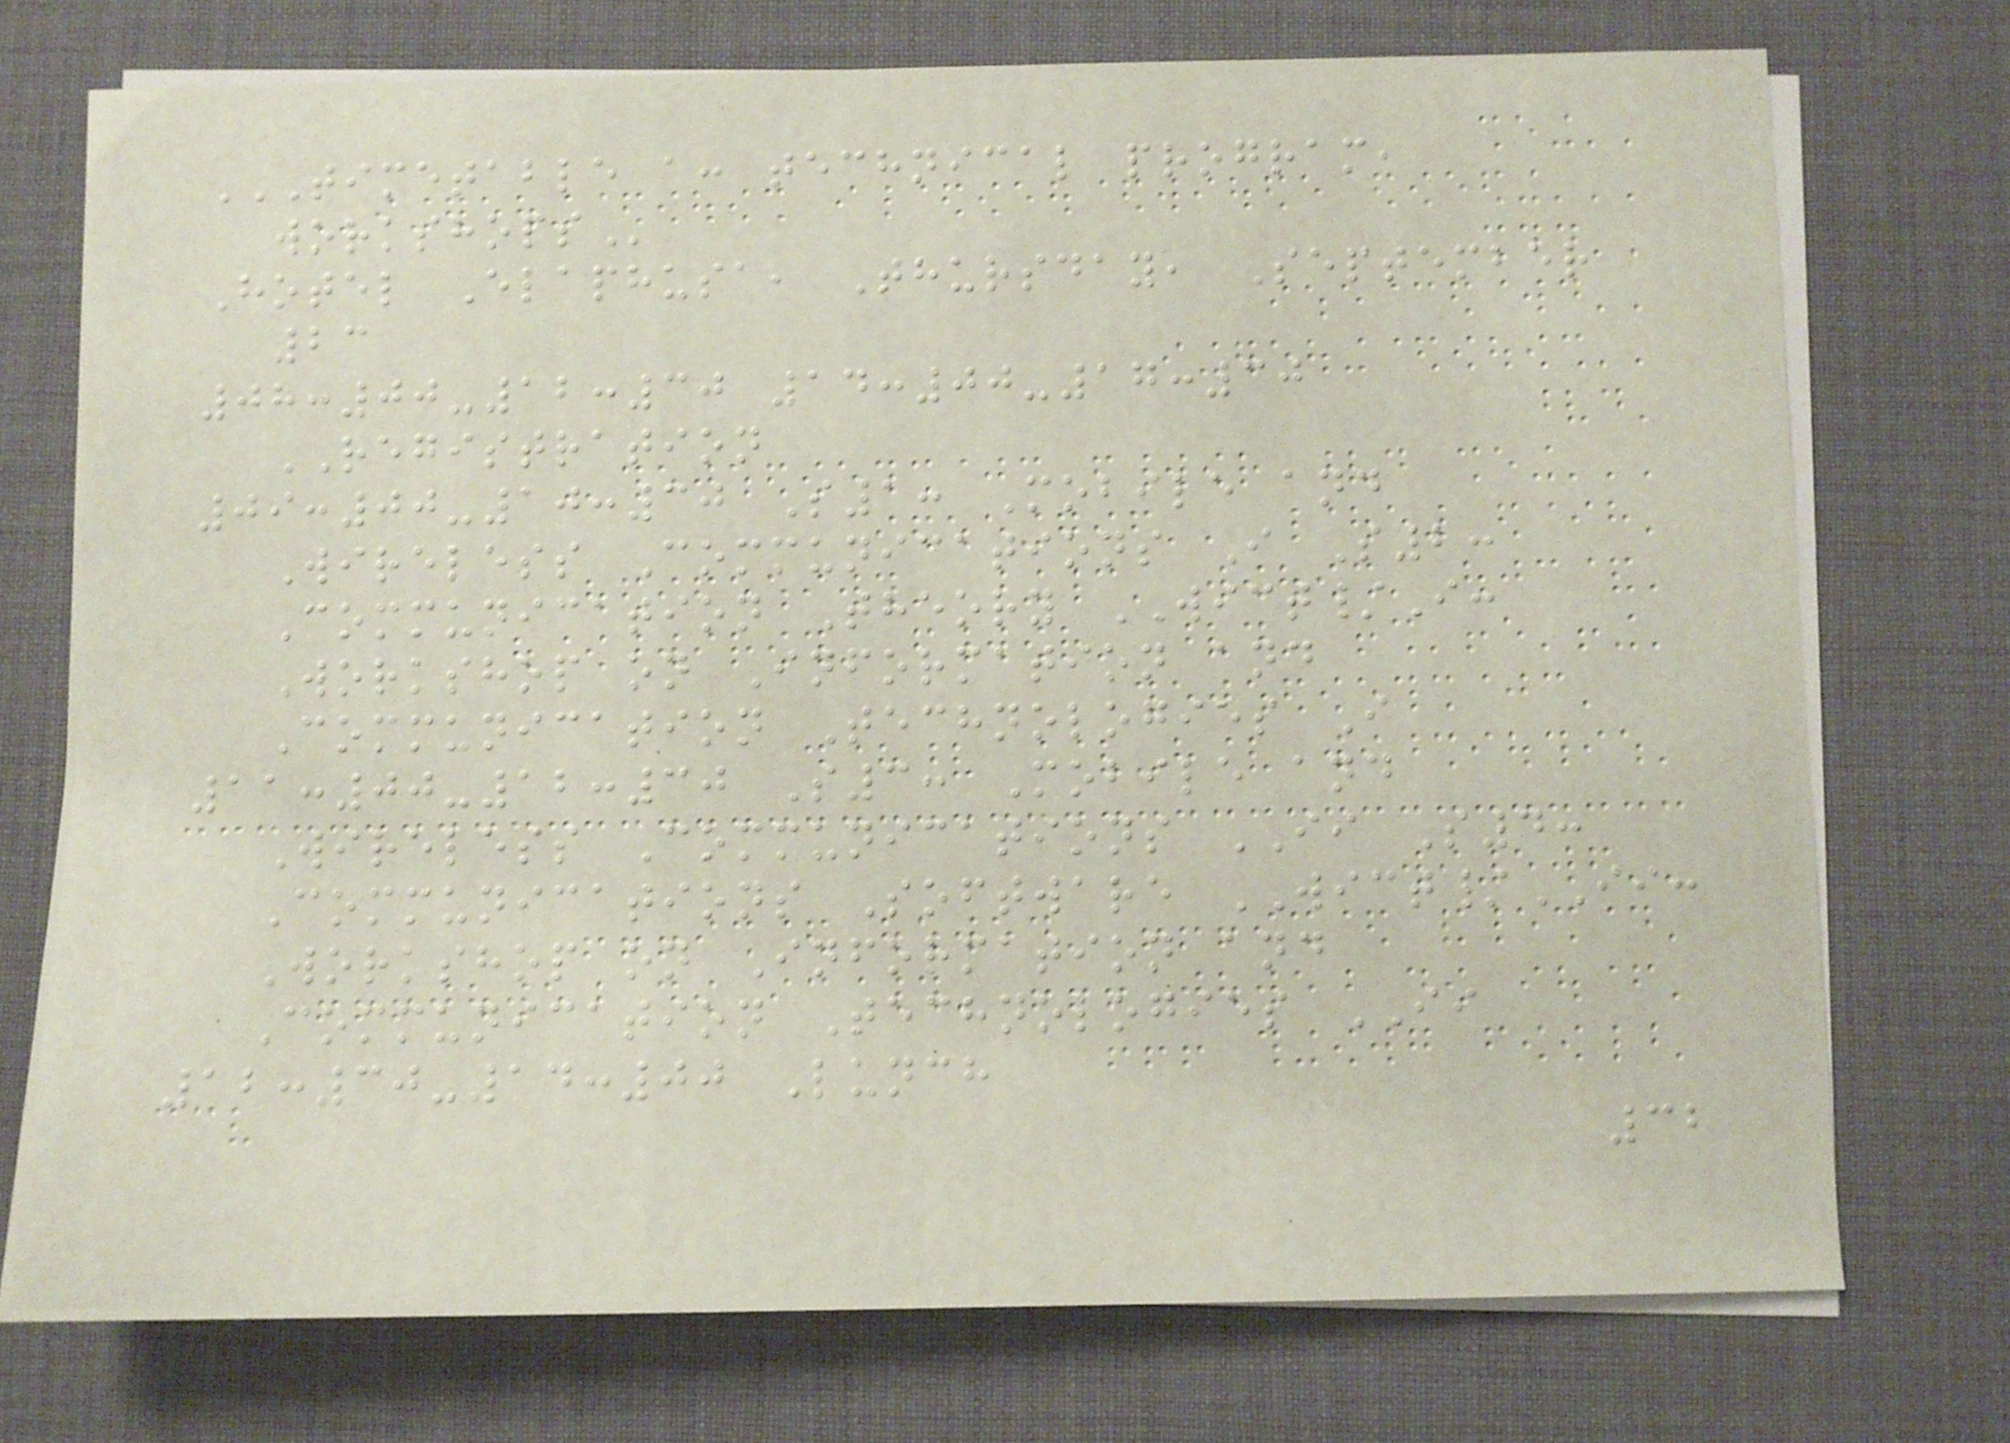TIMETABLE A: TECHNICAL PROGRAM,
WORKSHOPS
Hotel Elaphusa, Thursday, September
23
08:00-12:30 14:00-17:30
REGISTRATION
09:00-10:30 S1: Mobile and
Wireless Communications I S2:
Communication Theory WICT/I:
Workshop on Information and
Communication Technologies I
11:00-12:30 S3: Mobile and
Wireless Communications II S4:
Communications Software WICT/II:
Workshop on Information and
Communication Technologies II
12:30-14:00 Lunch
32
